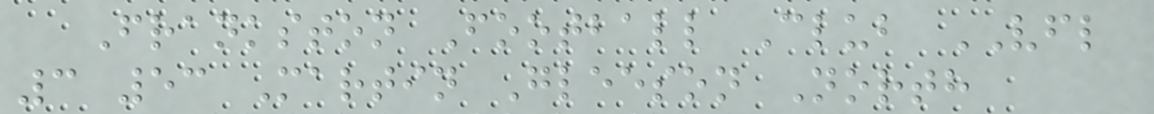Frankston Football Club VFL
3 53 Martin Gleeson North
